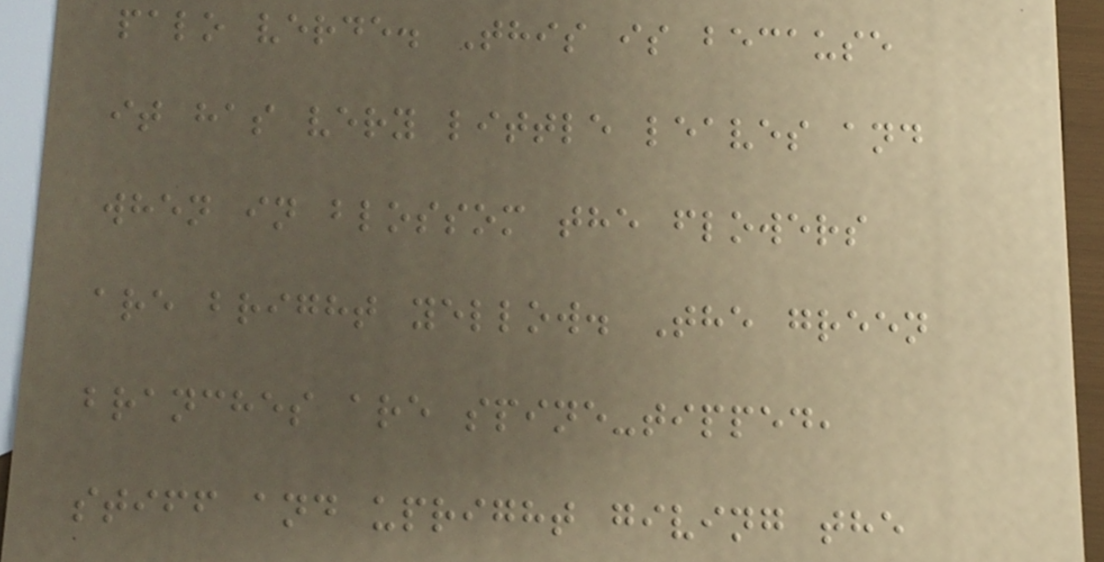palo verde. This is because
it has very little leaves and
when in blossom the flowers
are bright yellow. The green
branches are spine-tipped,
stiff and upright giving the
